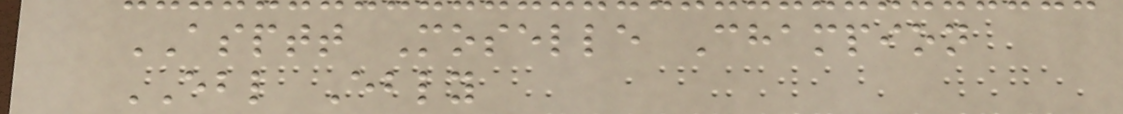ASPTT Moselle Champion
EBL Ebly
